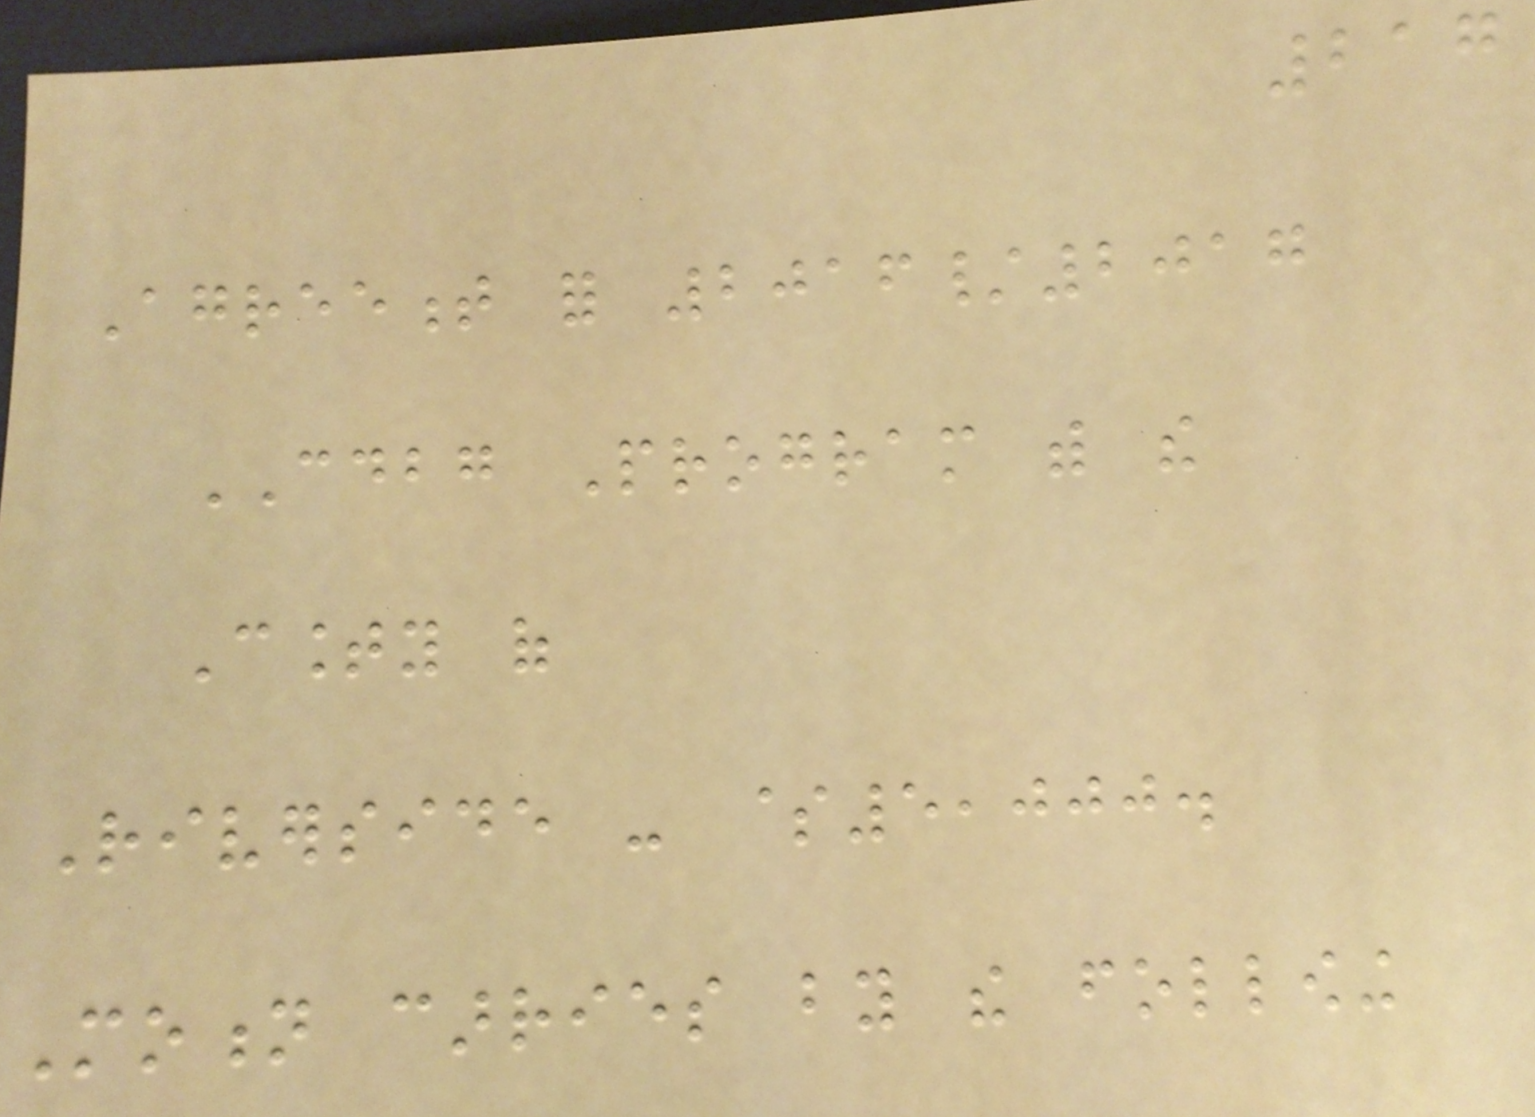217
Agreement for 2016/2017
CDBG Program with the
County of
Riverside - $5,000.
Motion carries by the following
